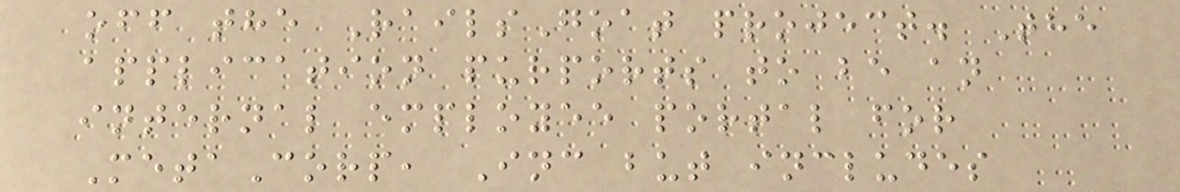off the RailsGoat project. The
application purports to be an
internal employee portal for
MetaCorp, Inc but includes
